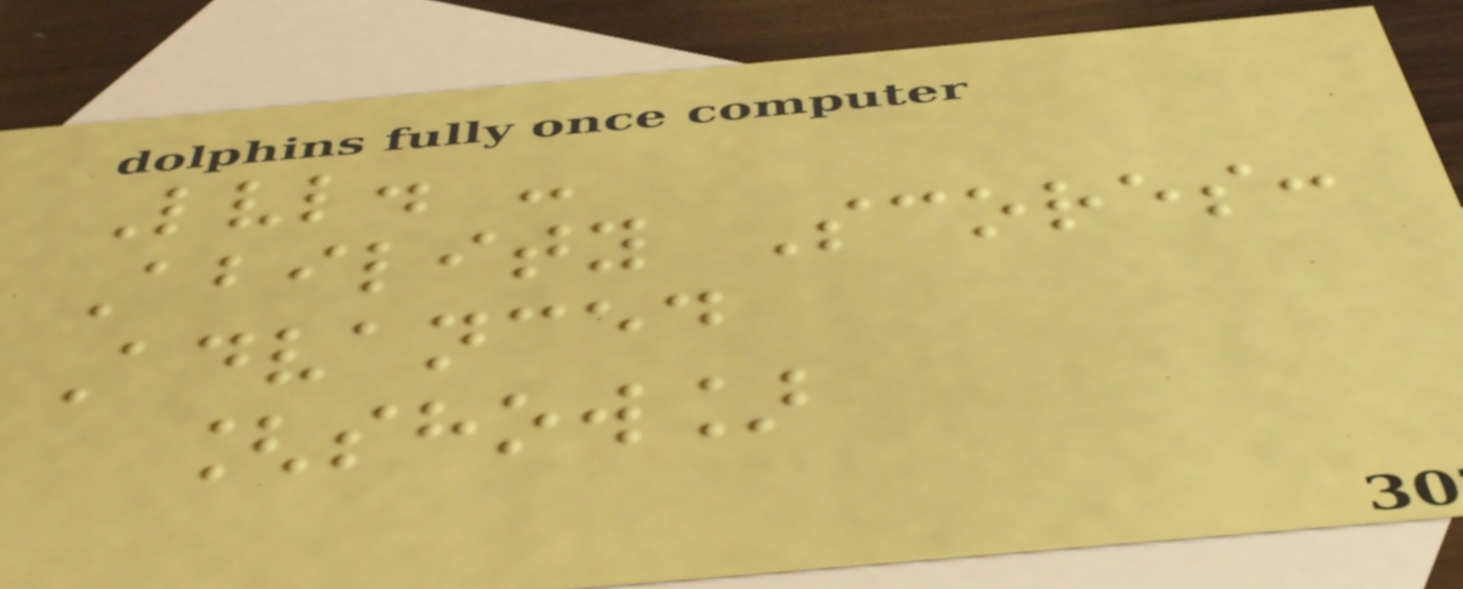Lvl. -
Ability Scores:
Advanced
[show]
